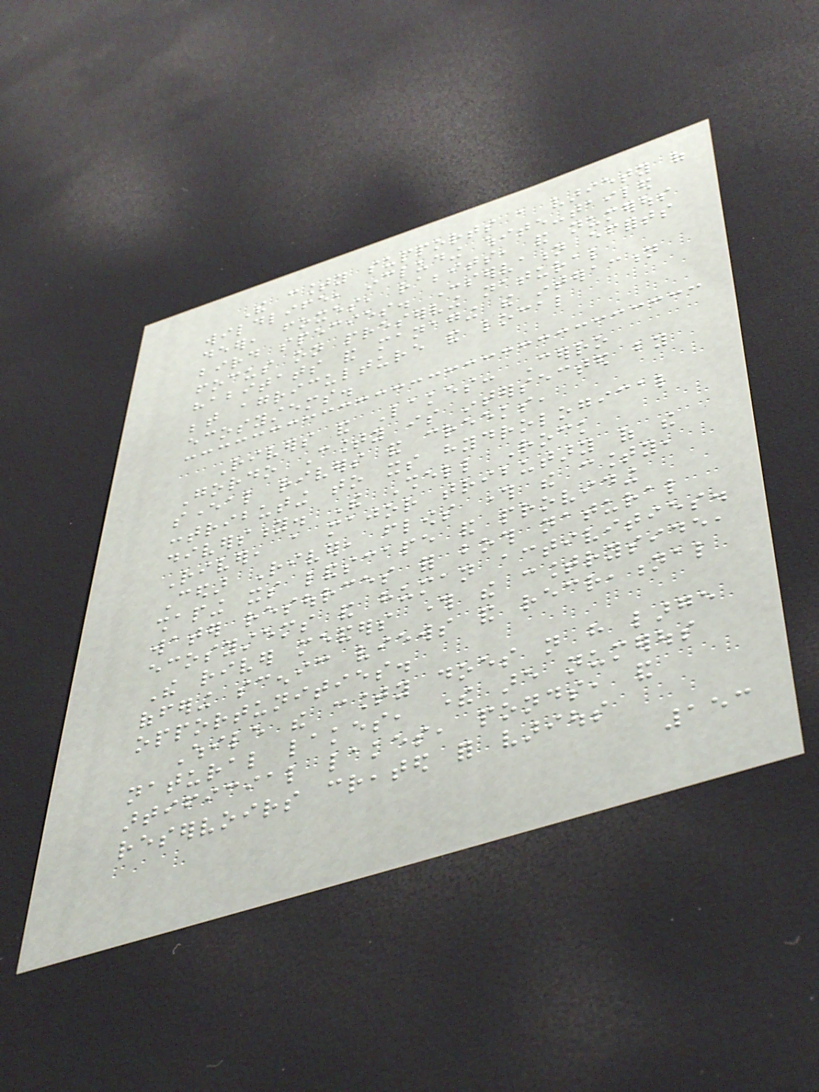The county supports a variety of
wildlife, including white-tailed
deer, foxes, rabbits, and numerous
bird species. Conservation efforts
focus on preserving natural
habitats and managing the interaction
between agriculture and local
ecosystems.
Rivers and Lakes: Cerro
Gordo County is intersected by
several rivers and creeks,
contributing to its hydrological
diversity. The Shell Rock
River, a major tributary of the
Cedar River, flows through the county,
shaping its landscape and providing
water resources for both natural
ecosystems and human activities.
The river meanders through the countryside,
offering scenic views and recreational
opportunities.
While the county does not have large
natural lakes, there are numerous
artificial lakes, ponds, and
reservoirs created for various
153
